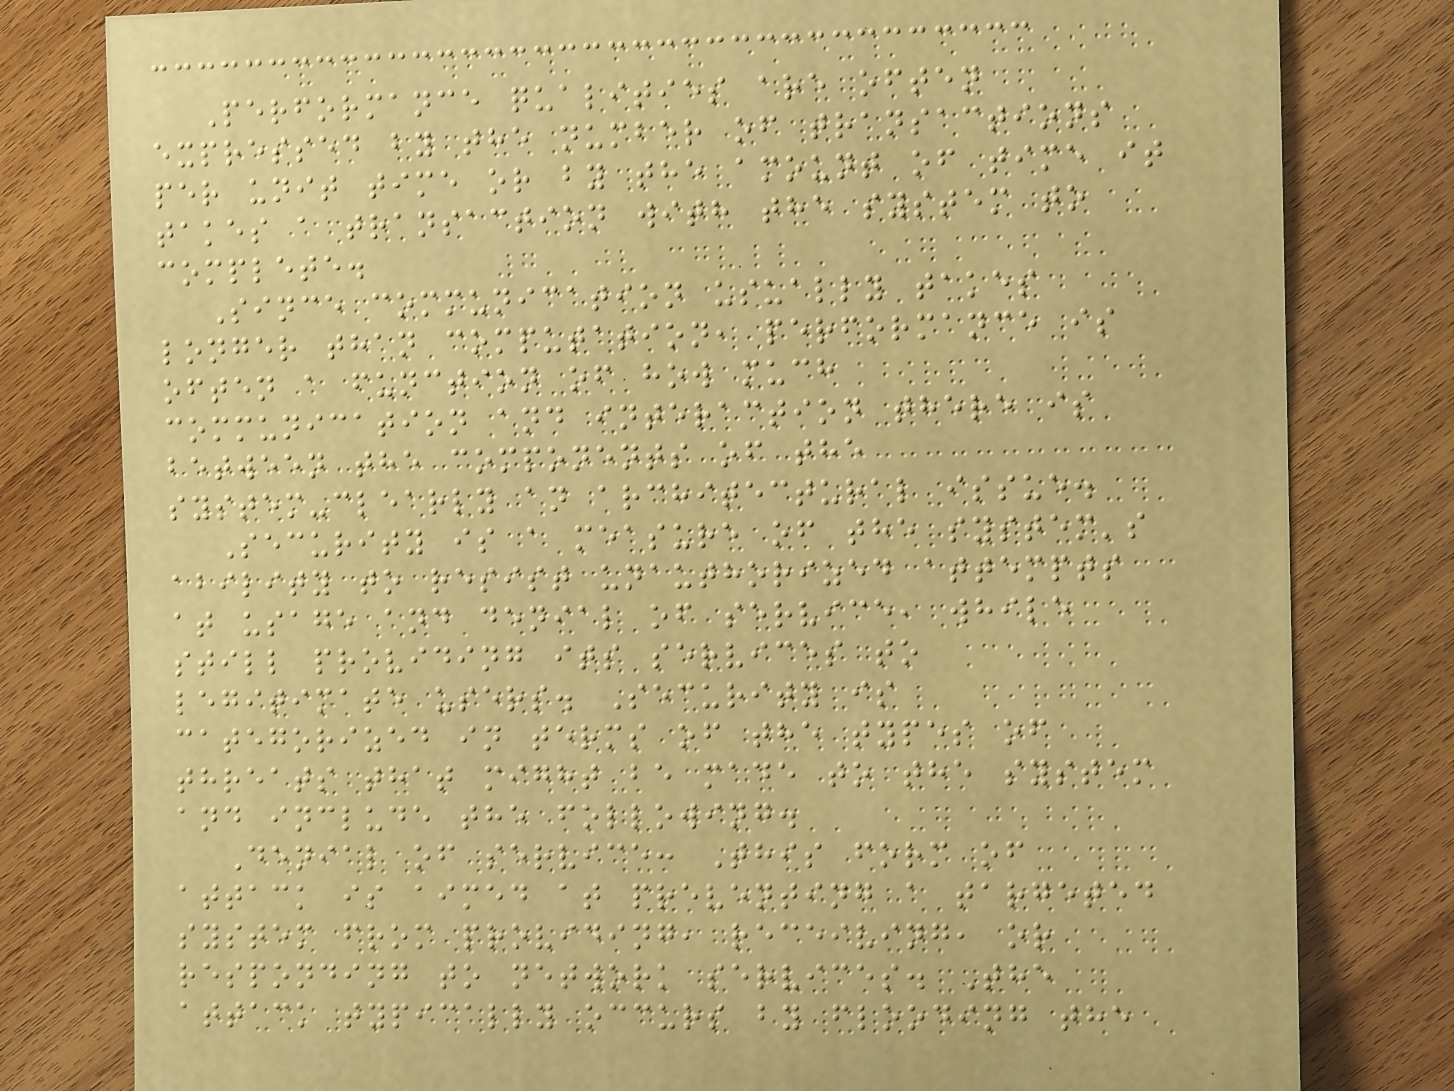Performance qualities are often
expressed by the number of transactions
per unit time or by the amount of time it
takes a transaction with the system to
complete.
Since communication usually takes
longer than computation, performance is
often a function of how much
communication and interaction there is
between the components of the
system-clearly an architectural issue.
Security is a measure of the system's
ability to resist unauthorized attempts
at usage and denial of service, while
still providing its services to
legitimate users. Security is
categorized in terms of the types of
threats that might be made to the system
and include the following.
Denial of service: This form of
attack is aimed at preventing a targeted
system from providing, receiving, or
responding to network services. The
attack typically occurs by flooding the
